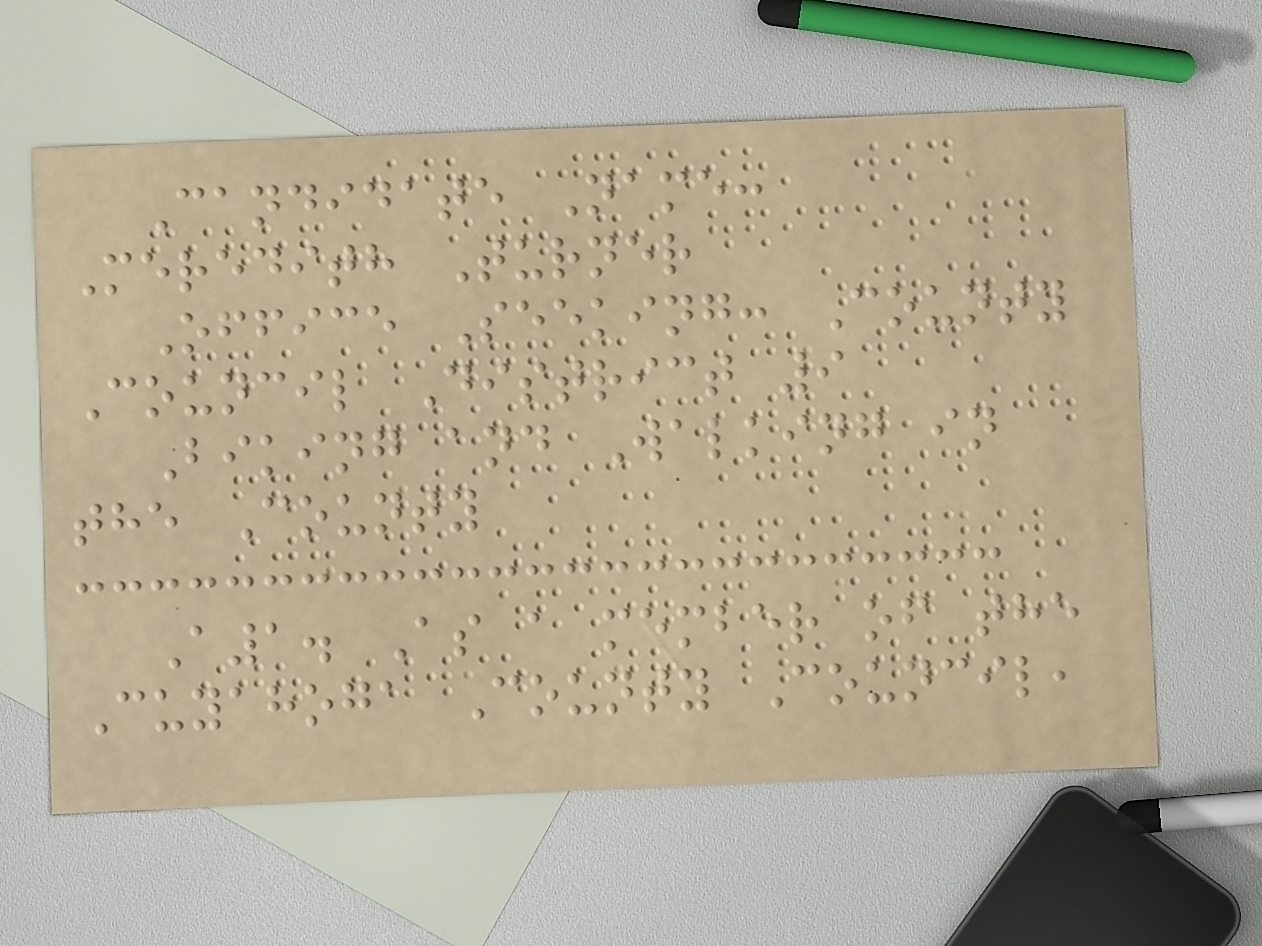Candidate Name:
Meredith Turner
Office Seeking: County
Council District 9
Biking and Walking in
the County
A1. As a member of the
Cuyahoga County Council,
